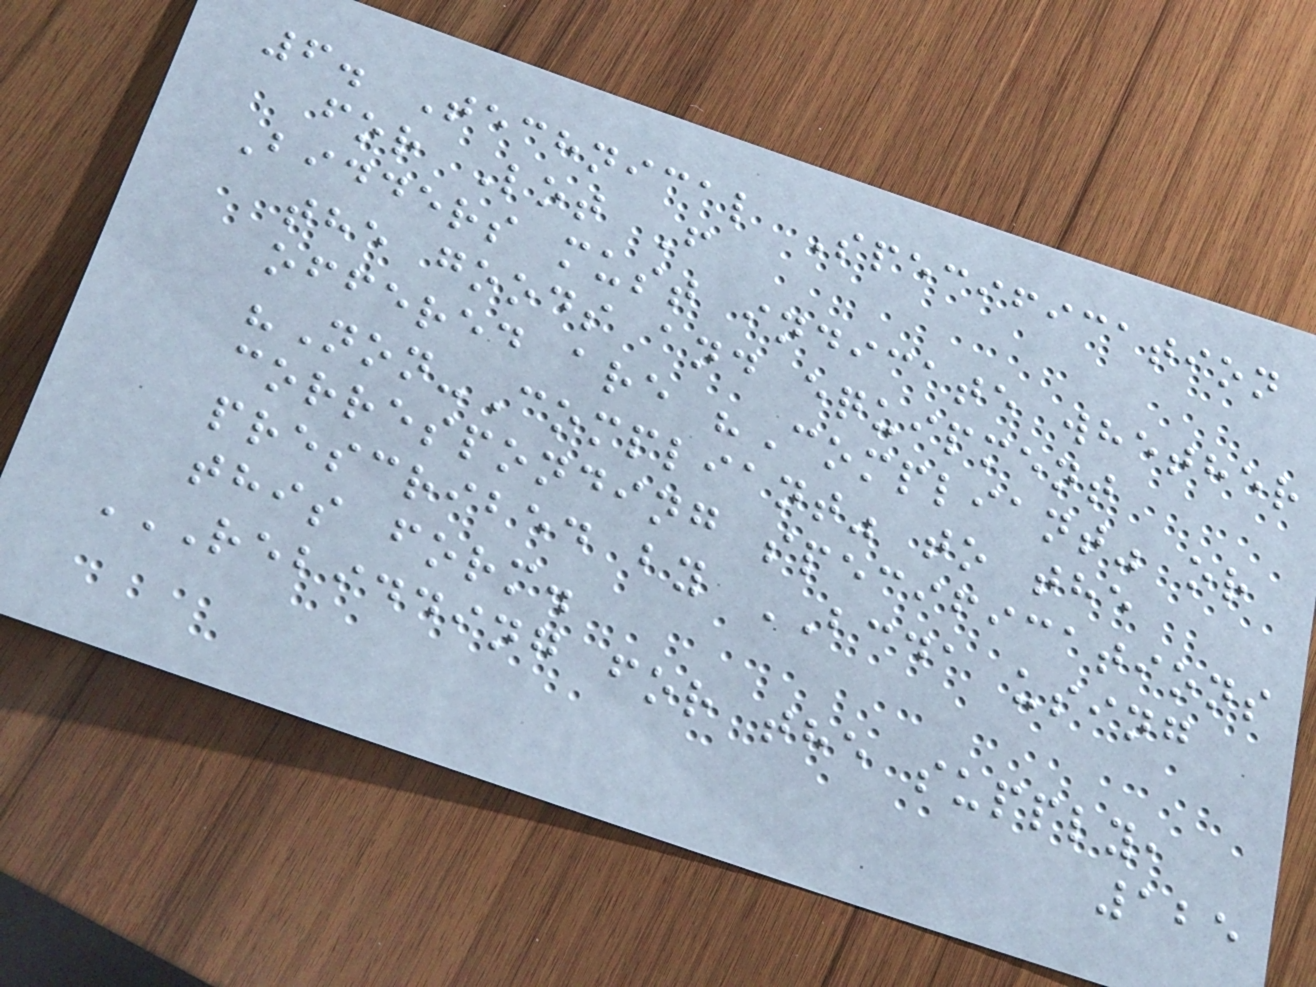6. Technical Specification
for Lot F
Bidders must indicate whether
the goods and equipment
offered are "Compliant" or
"Non-Compliant" to the
corresponding specifications
prescribed by BCDA using
this form.
REBIDDING FOR THE SUPPLY,
125
